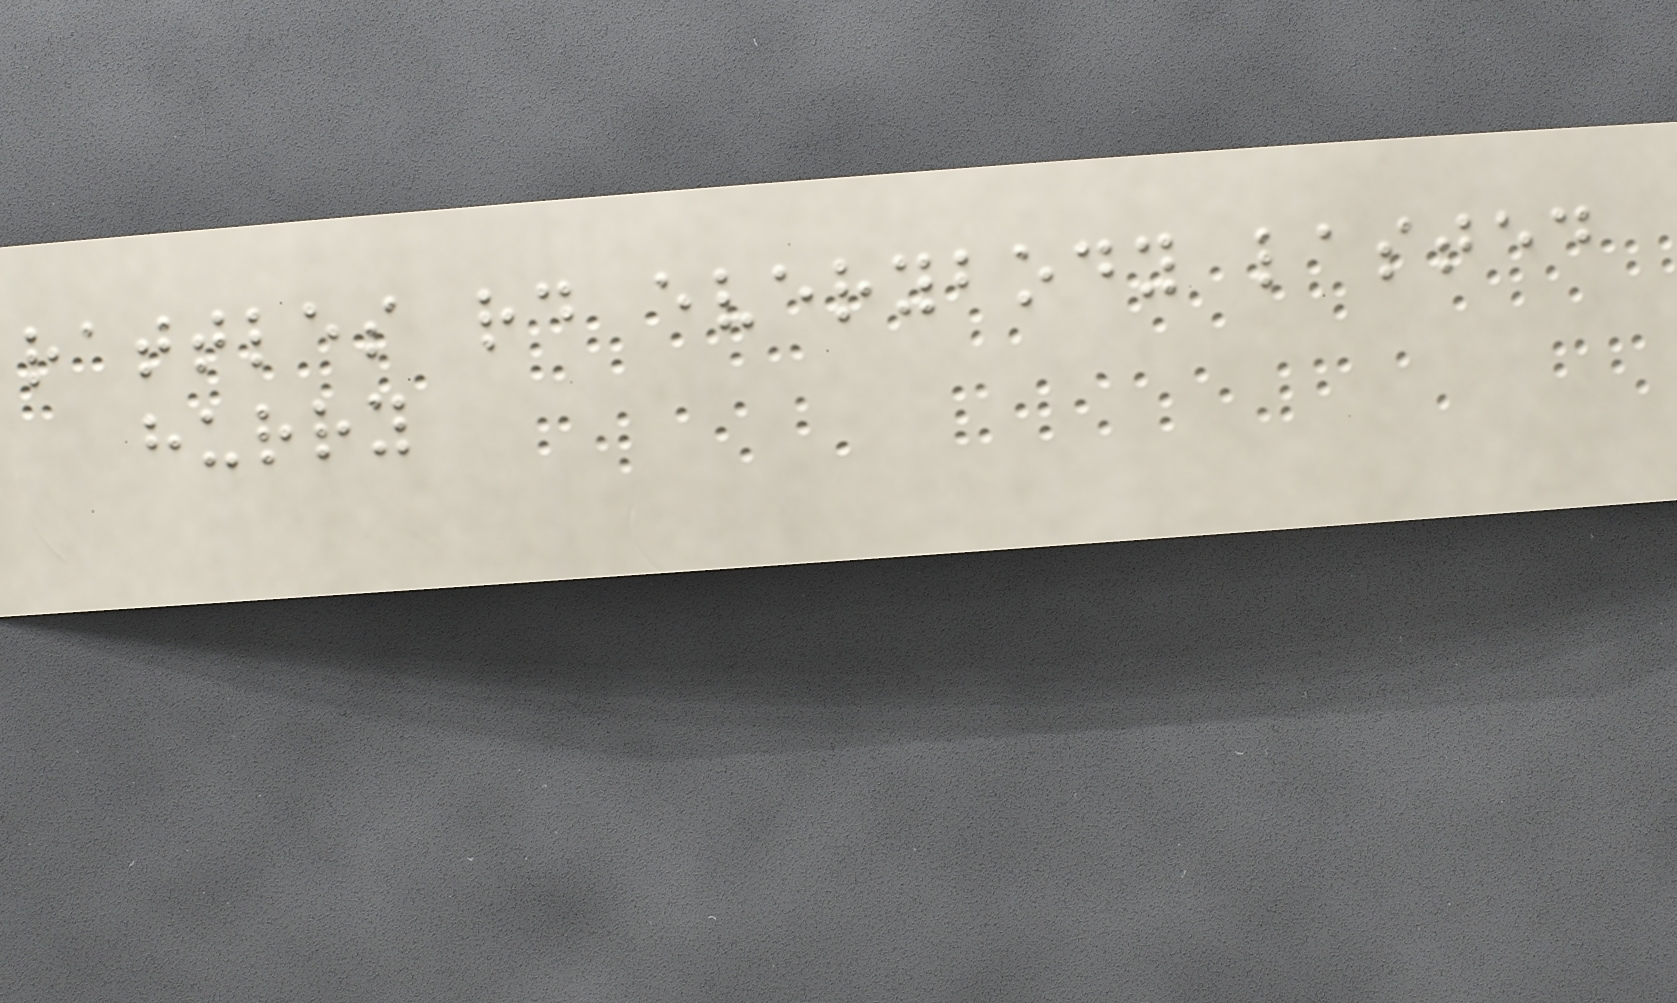rattles rd everybody lasted
hurry
